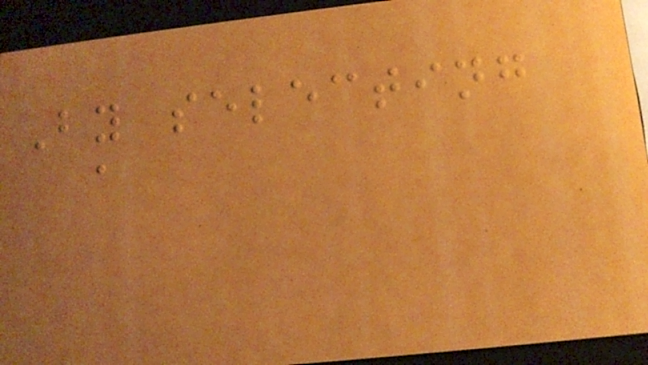By selecting
a
